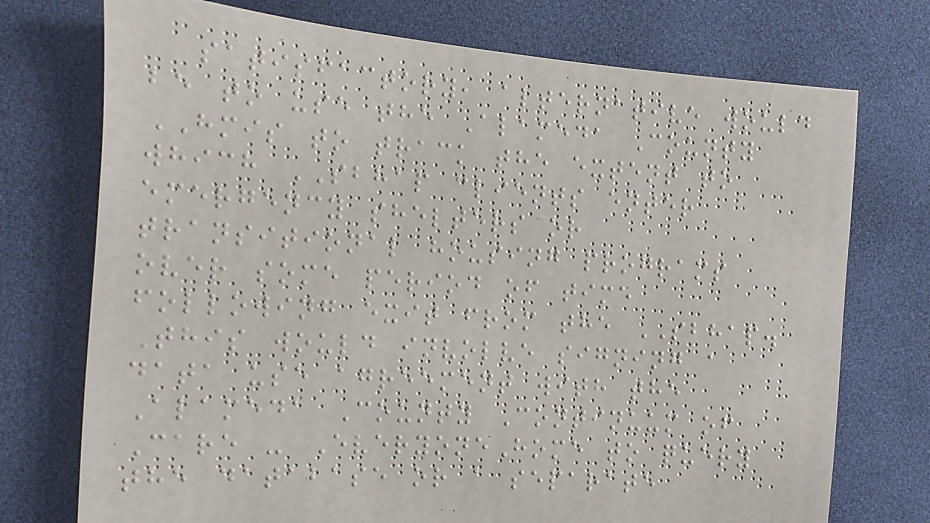satisfactory, alternative would
be to use the Alameda County
HMIS to track the extent to
which SBHAP clients enter
emergency shelters or
transitional housing programs
over some period of time
following exit from the SBHAP.
This would involve signing a
data use agreement with the
Alameda County Continuum of
Care - EveryoneHome to query
the database or a separate
